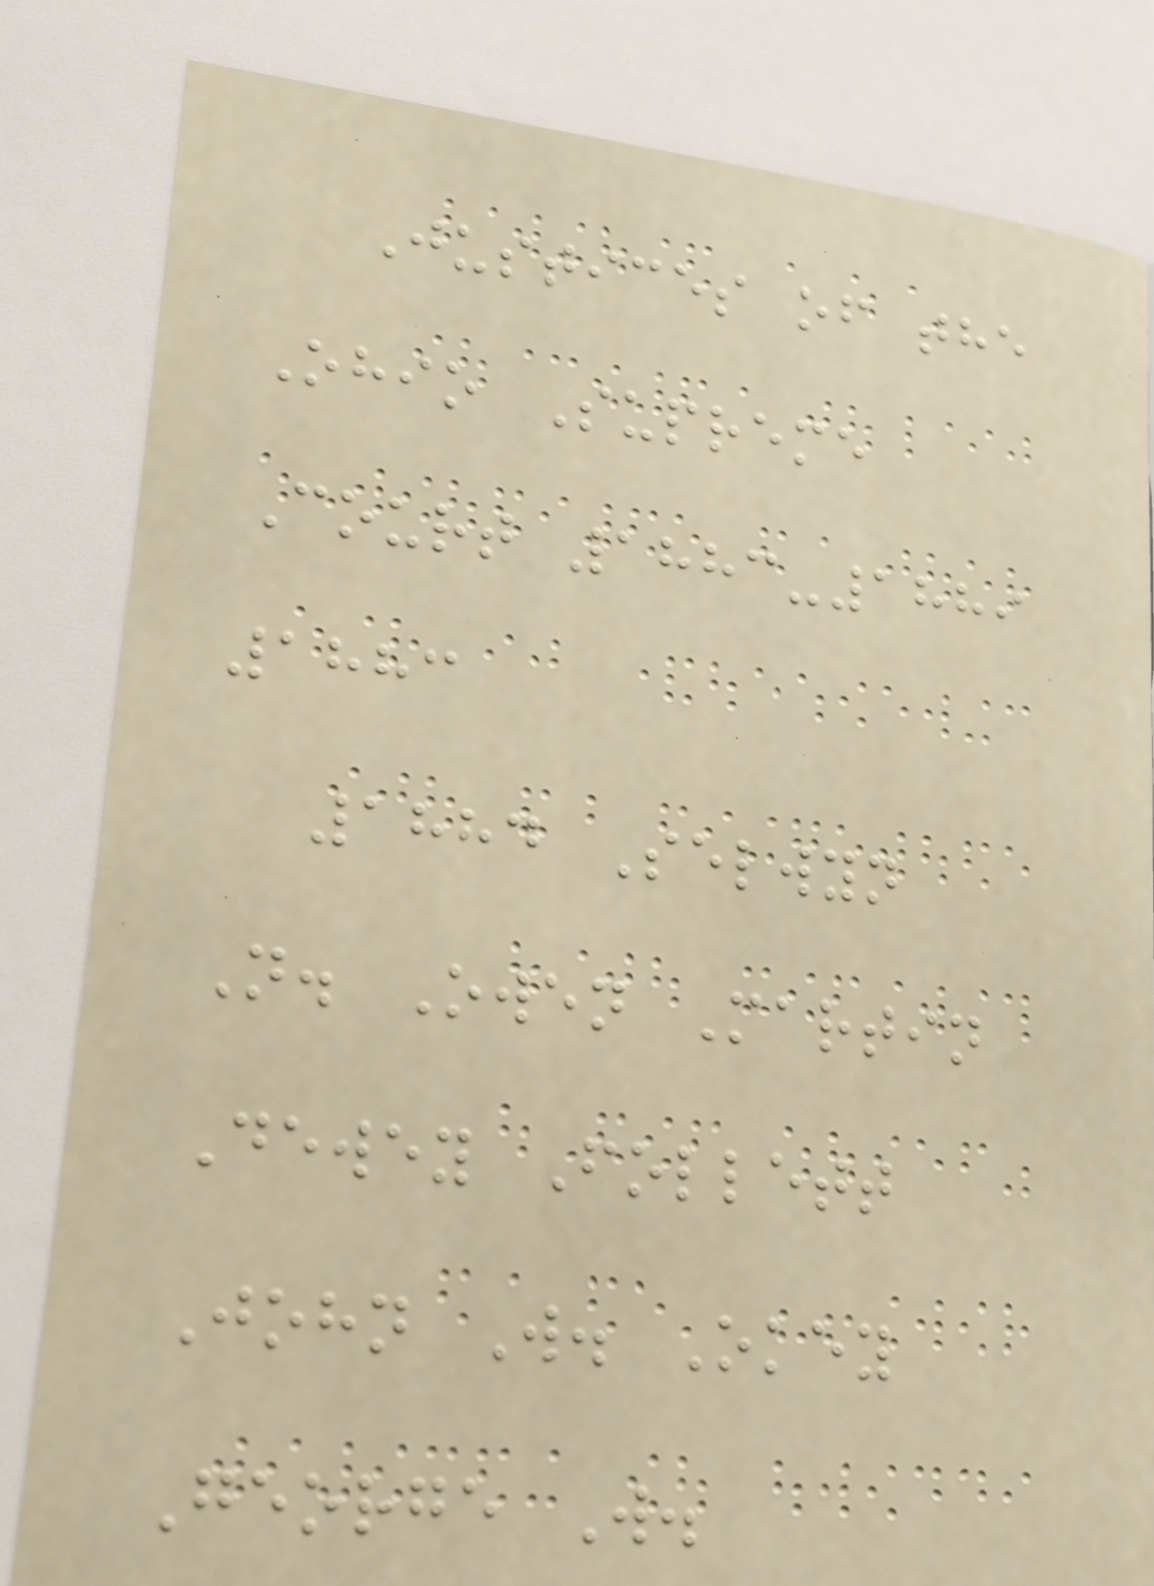Justices of the
Ohio Supreme
Court 1883-1889
1883
1884 Selwyn
N. Owen Martin
Dewey Follett
John W. Okey
George W.
